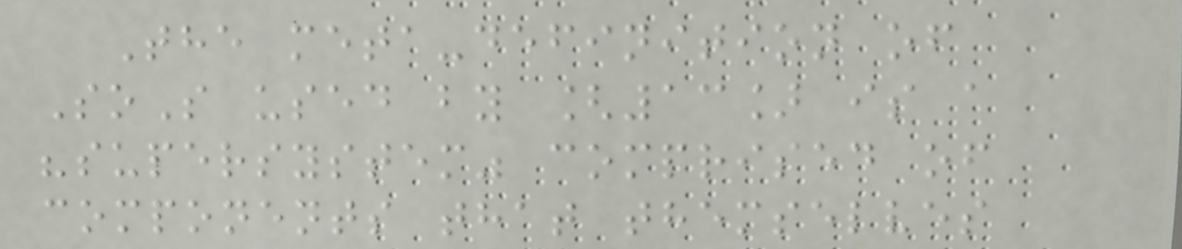The meta-definition of
SoS used by [13] is a
"supersystem" comprised of
components that themselves
